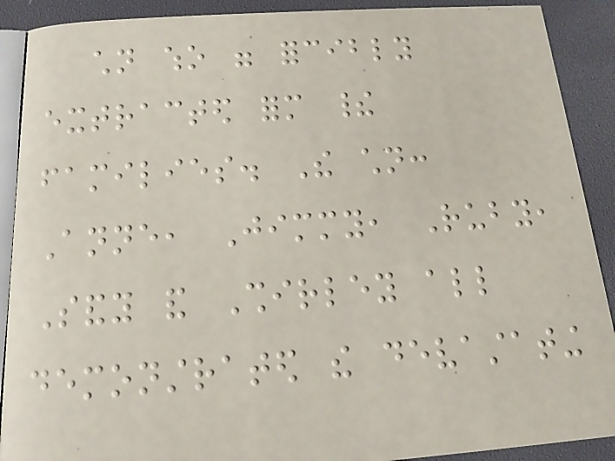children who were forcibly
extracted form their
families. The children:
Anne, Jimmy, Ruby,
Sandy and Shirley all
demonstrated the devastating
